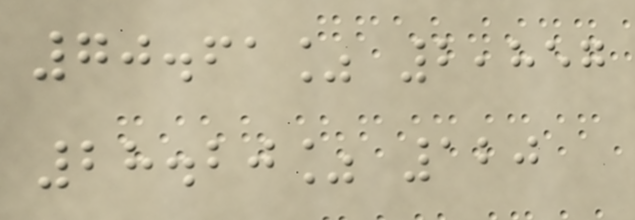70.61% 2,857
28.20% 120
